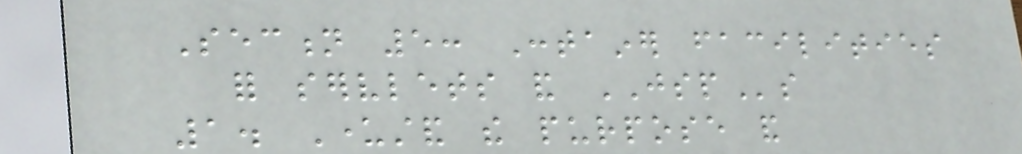Section 5: Container facilities
for servlets and JSPs
1. Understand the purpose and
